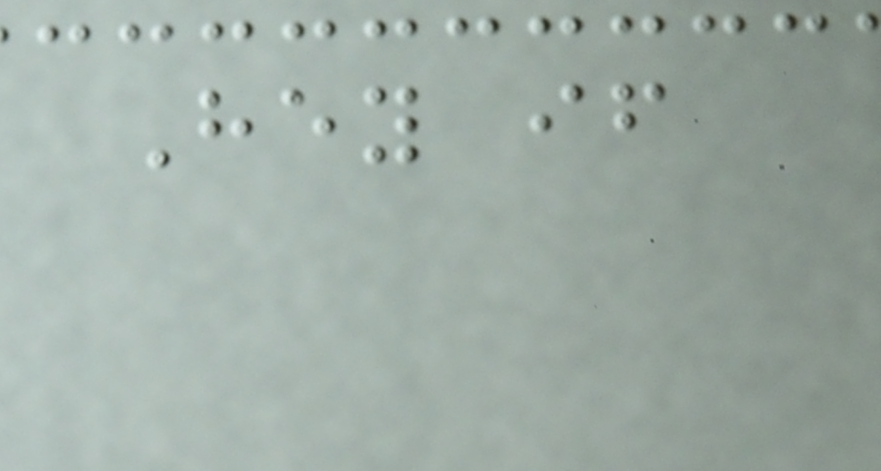Hey if
